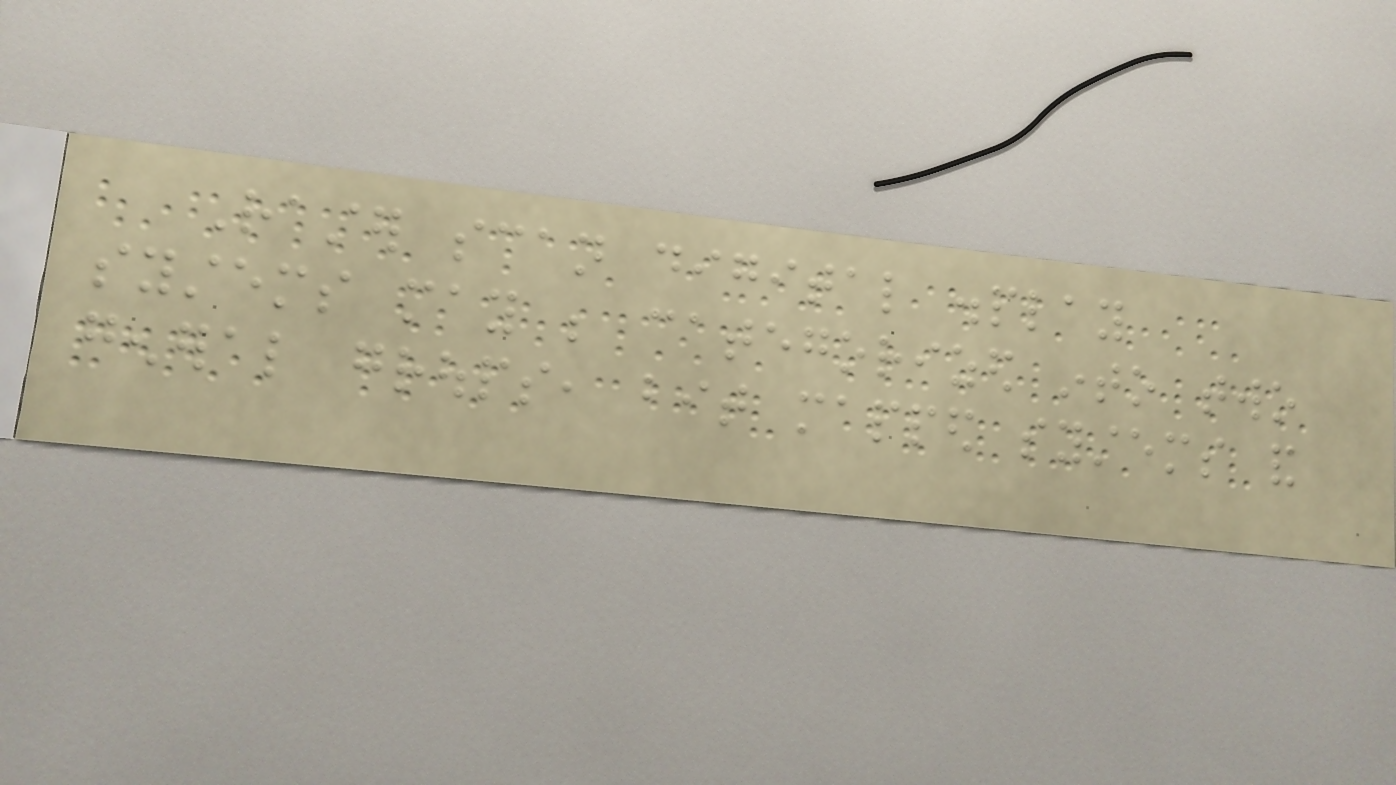Raster scan digital display
systems may be categorized into two
general groups, bit mapped systems and
